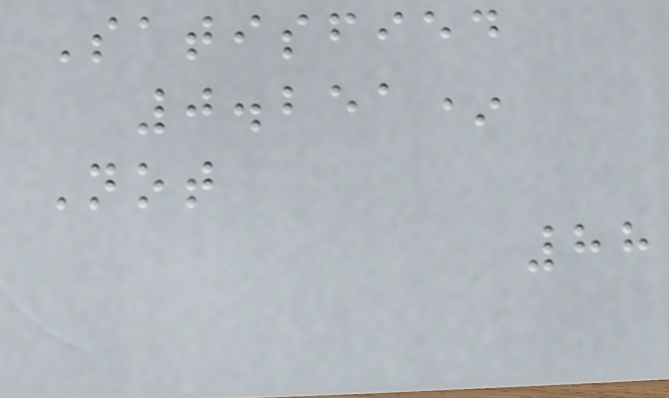Satisfied
0.251*
Not
88
